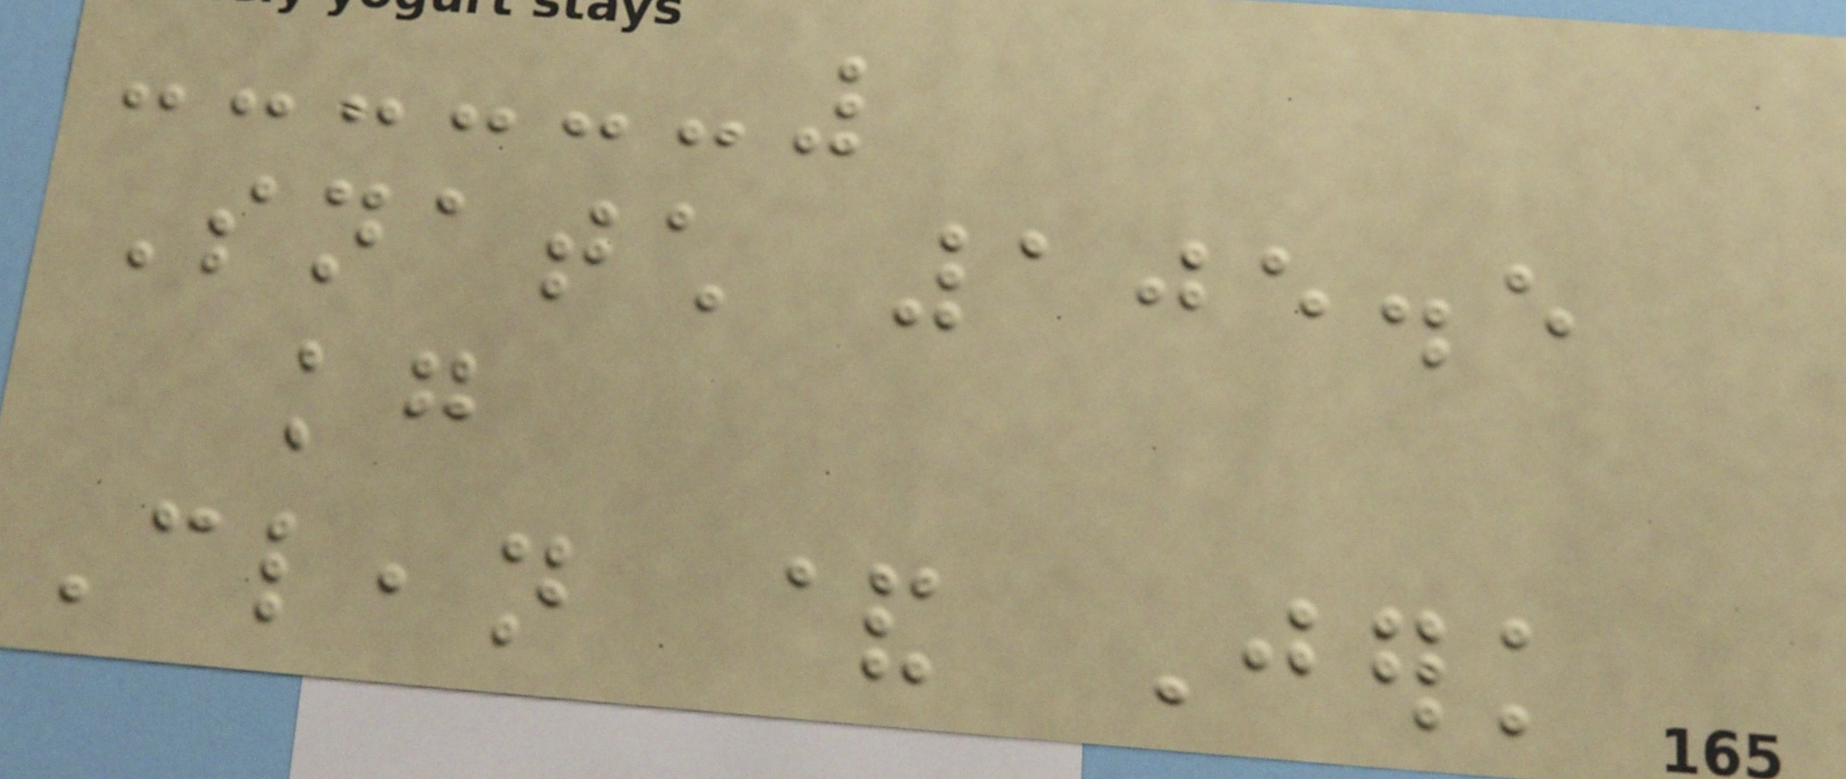Snatch 105.5
kg
Clean & Jerk
